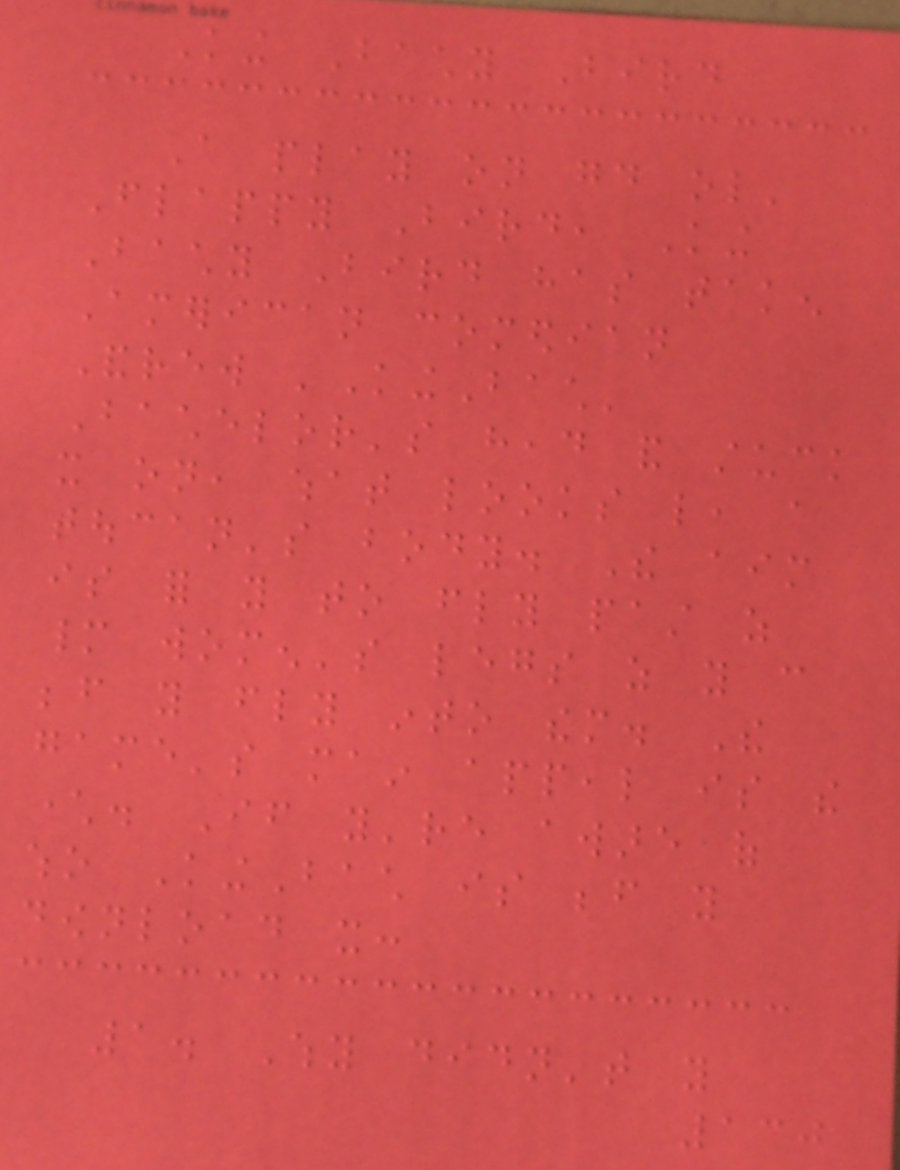King Bachy Bird
A play on good ol'
Flappy Bird, King
Bachy Bird has taken
American comedian
Andrew 'KingBach'
Bachelor's head and stuck
it on, what looks like, a
toucan's body. The aim
is for you to fly past as
many women's legs as you can
before you fly into them. The
game's main appeal is the
character. If you're aware of
who KingBach is before you
download it:
1. Why didn't you
130
